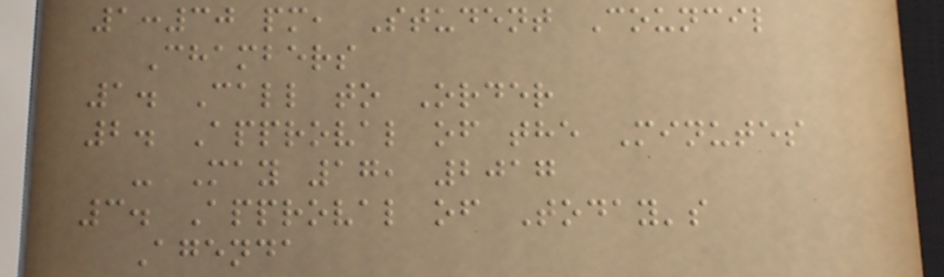1:30 pm, Student Council
Chambers
1. Call to Order
2. Approval of the Minutes
- May 17, 2017
3. Approval of Today's
Agenda
